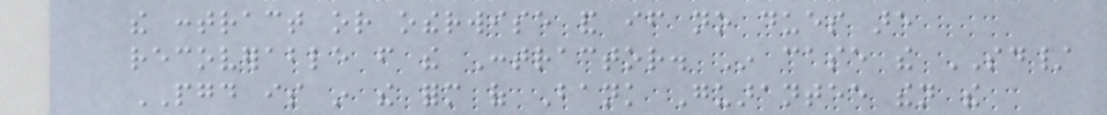the contract or otherwise and if no dues are
recoverable from the Contractor. In case the SD/
PGD is in the form of Bank Guarantee then the
